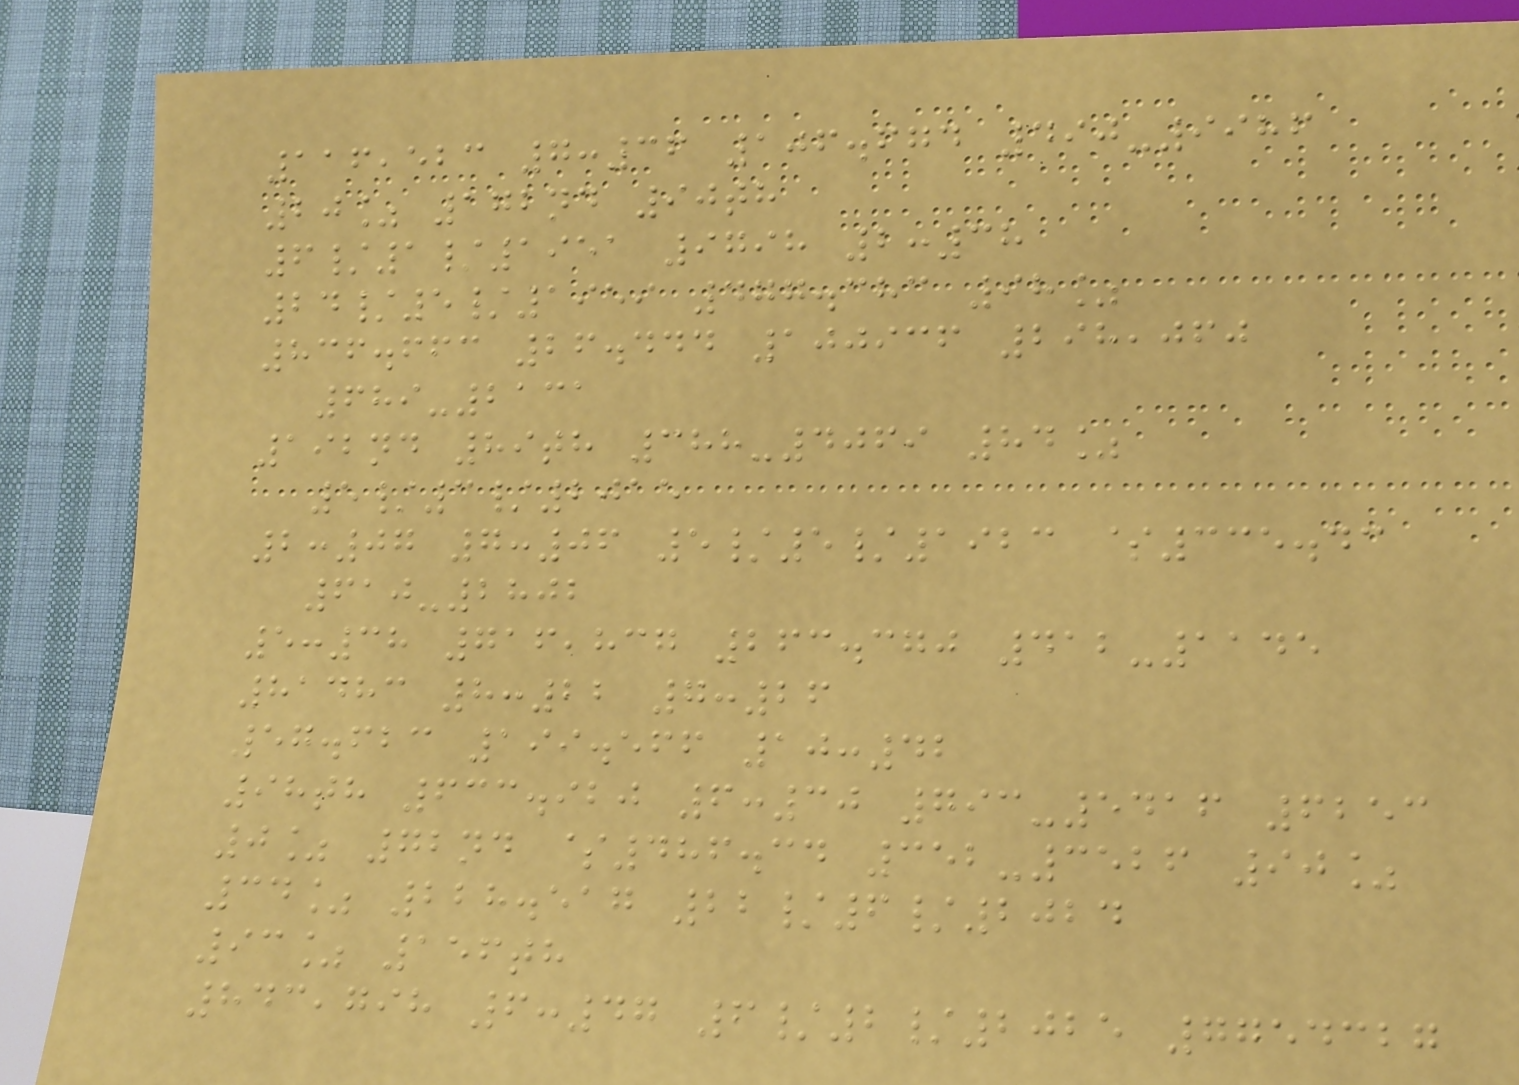116,523 7:36 106.674 490-9986
20% 172nd 90th
6/1/1951 9798 2:38
24/5/1959 477.383 98%
836.663 26.444 100936 298,060
689-2131
192nd 89th 388-4069 84%
5/3/2015
2:07 7:06 5/5/1923 $335.43
610-2802
5:38 716,837 263.370 412-1145
81483 8:22 7:26
57.623 199.566 10:42
98th 633.920 6:30 793-5416 6253
0% 72nd $486.34 352-3526 90%
34% 228.517 22/6/2024
93% 156th
843,798 6:47 6/2/2025 7754327
